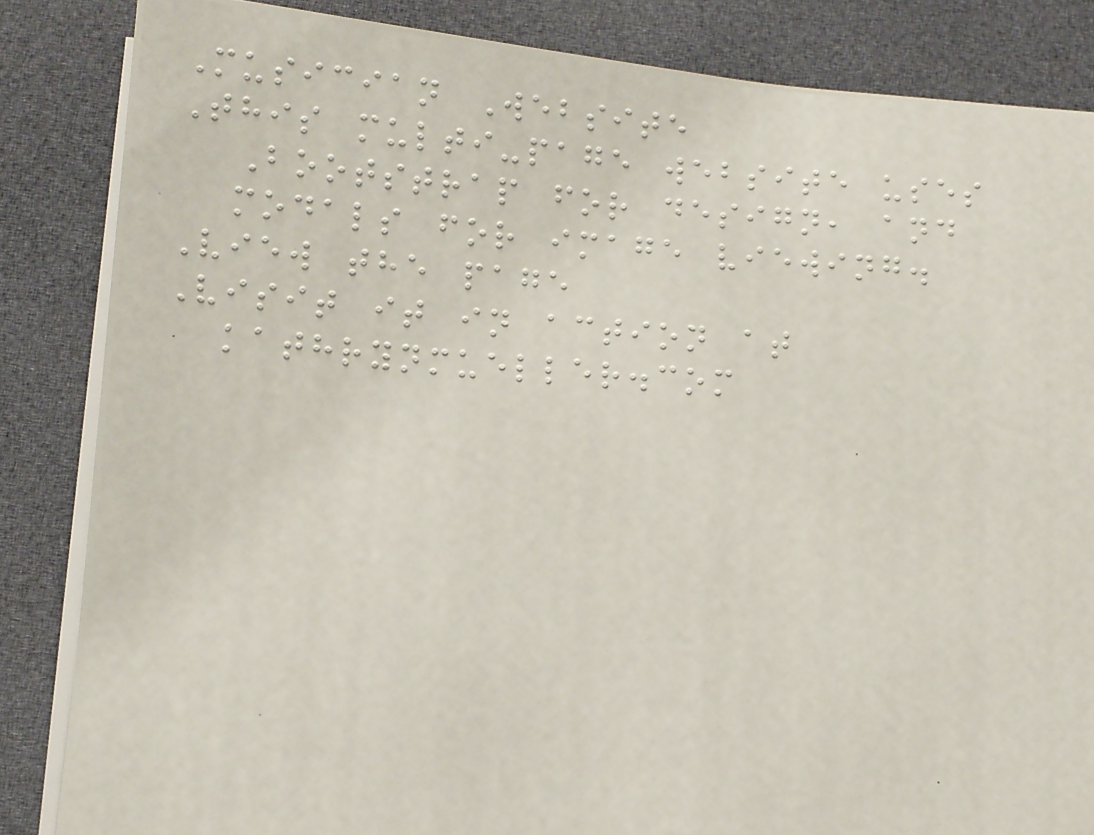Musician Website
This multi-page website uses
Bootstrap for design, and
modals for image viewing.
View the page
Visit it in action at
kathrynmueller.com
